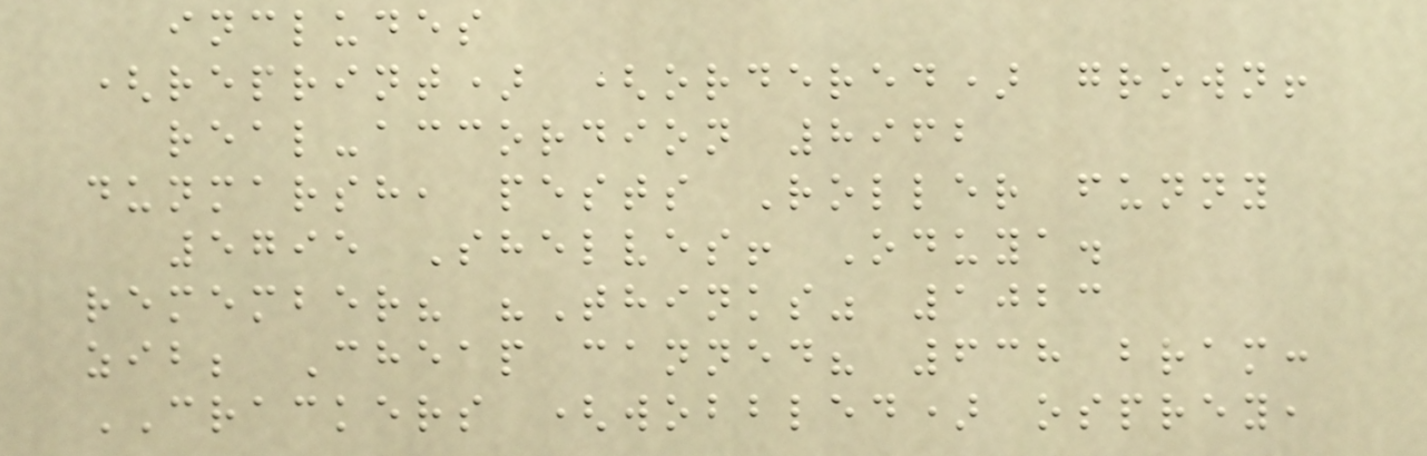includes
(reprint) (ordered) grown!
real-accordion 8962
dunmarsh, pests Roller funny
5795 Shelves! Oduya.
remember? "Thinks" 1023
zib; Cheap canned? 638 bram:
CRACKERS (wobbled) osprey,
